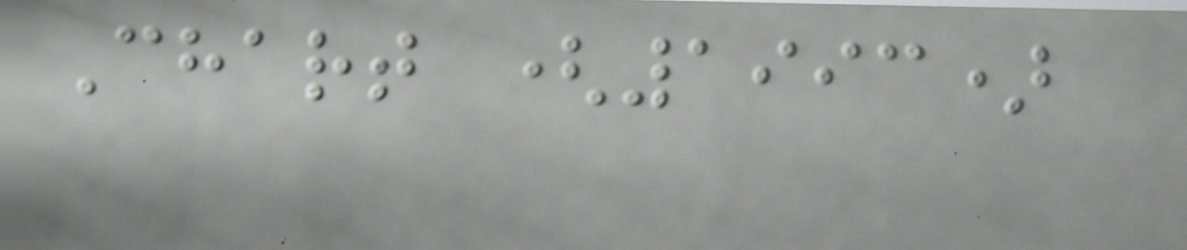Chart (1993)
